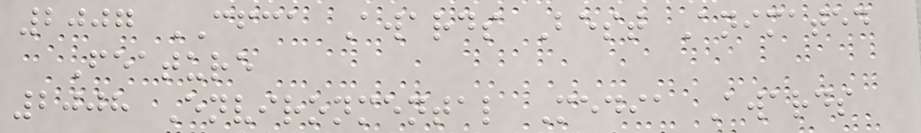2007 CFCA Awards Best Animated
Feature
2008 Environmental Media Awards
